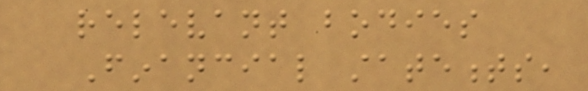relevant bodies
Financial statements,
